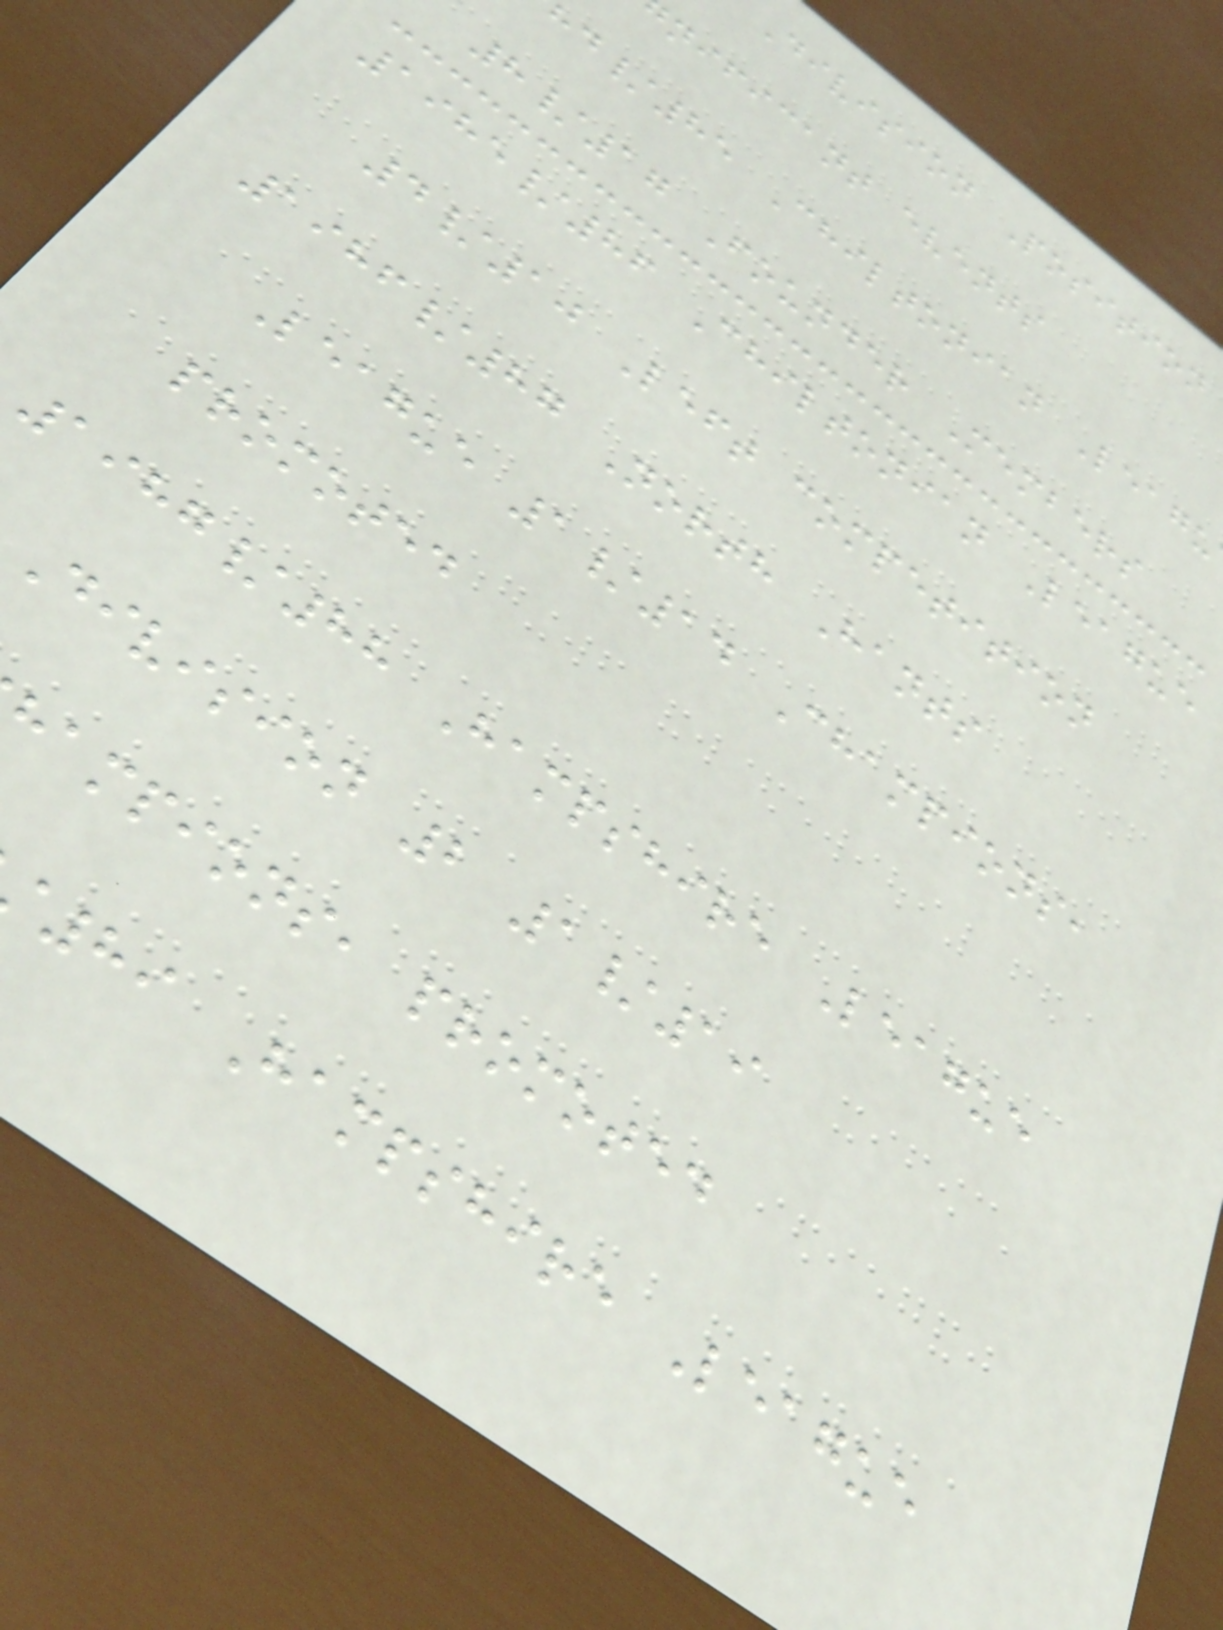Division Position
nificant events
/85 Chiltonian Leagu
8/17 Founder Members
1985/86 Chiltonian League
4/10 Left competition
1986/87 North Hants
League 1/14 Champions,
promoted
1987/88 Hampshire League
Division 2 1/19
ampions, promoted
89 Hampshire League
